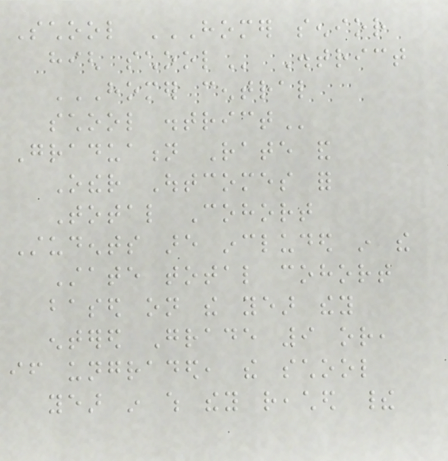School HOMER SENIOR
HIGH SCHOOL District
HOMER CENTRAL
SCHOOL DISTRICT
Graduation Rate and
Other Outcomes for
Total Cohort
Students are included in the
State total cohort
based on the year they
entered Grade 9 or,
if ungraded, the school
year in which they reached their
